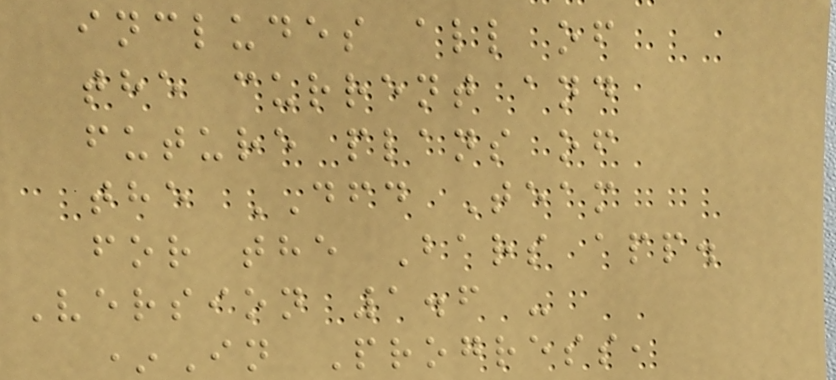includes all of
the current and
future plans of
the DFD Team
for the Bars app.
Version 1.6 -
*In Progress,
